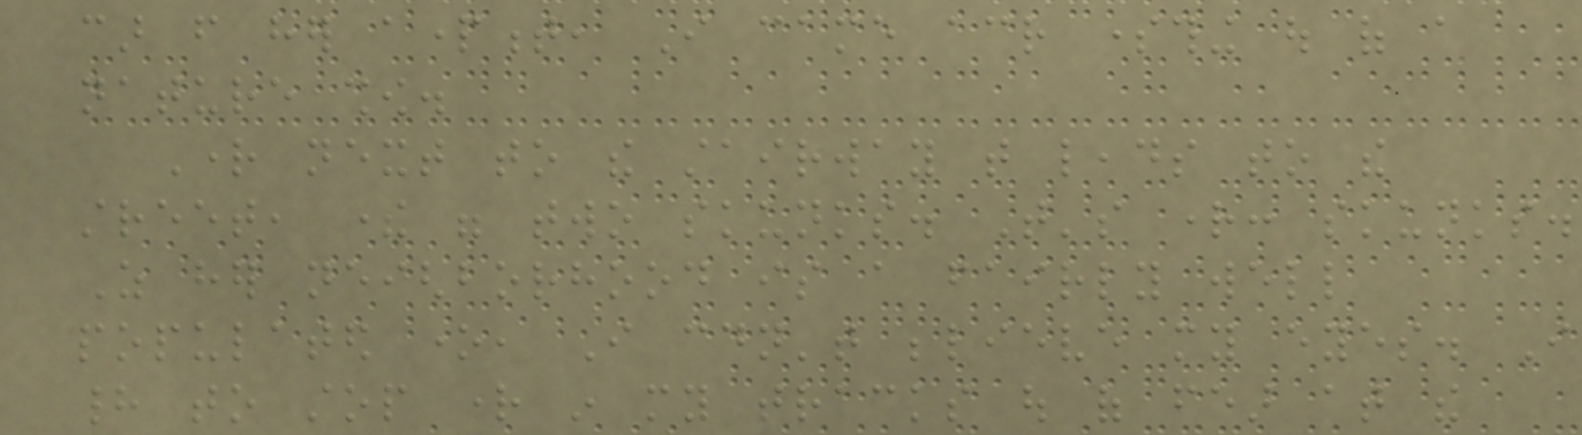car from her apartment, I came across something out of a
nature show.
Right next to the stairway that leads to the
street, there were two skunks. That's right: skunks.
As her neighborhood is a fairly well
populated one, I couldn't believe my eyes. I
had to stop right in my tracks out of fear at the
